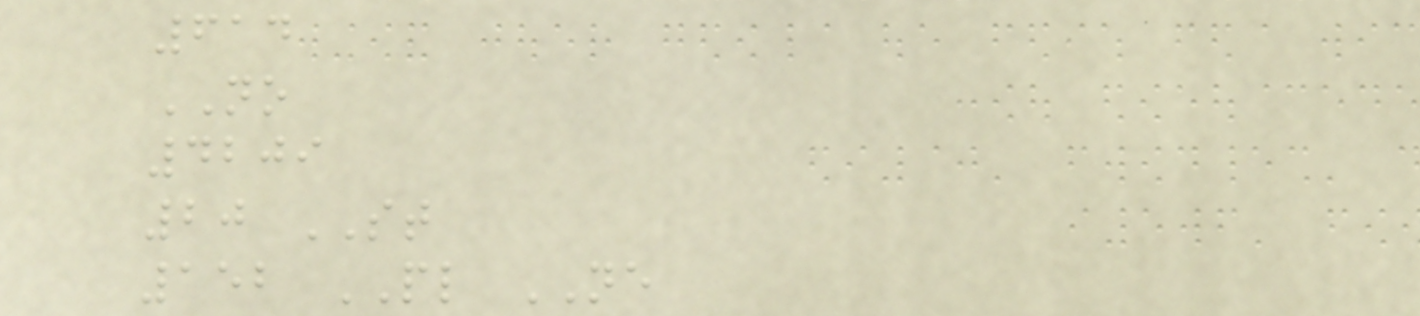614
NO
4209
20 ST
152 PL NE
